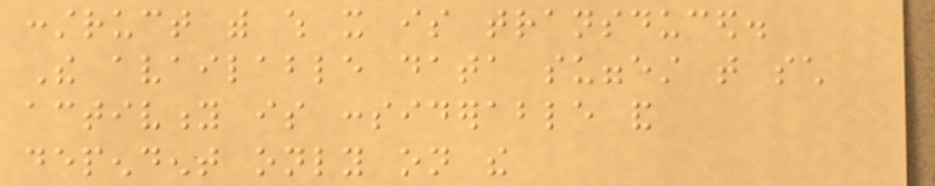construct with which it is transduced.
The available data suggest that such
activity is considerable and
dependent only on the
